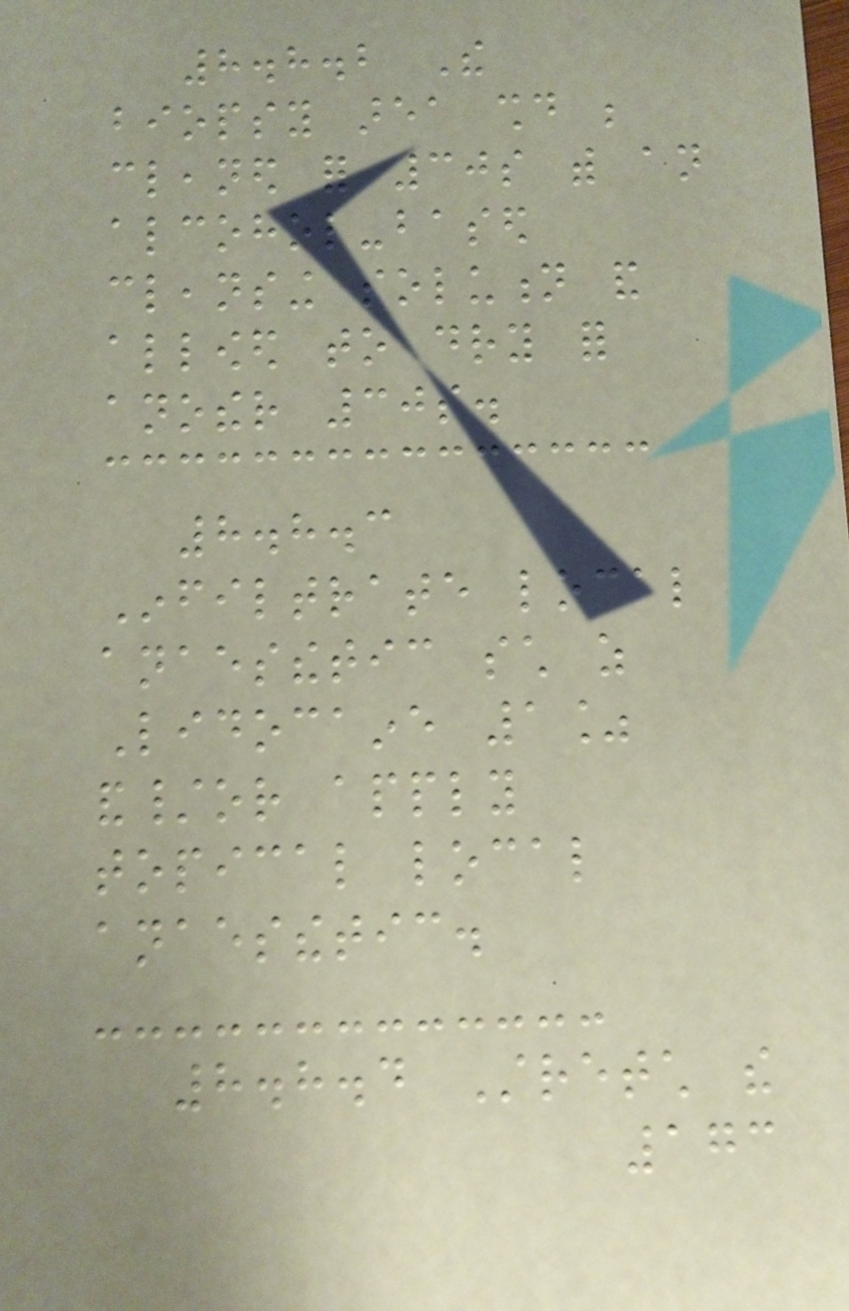8.8.2 The
biopsy area should be
cleaned for 30s with an
alcohol-based
cleansing solution and
allowed to dry for
another 30s.
8.8.3
Infiltrate local
anaesthetic such as
Lidocaine 1%
and/or apply
topical local
anaesthetic.
8.8.4 Stretch the
173
